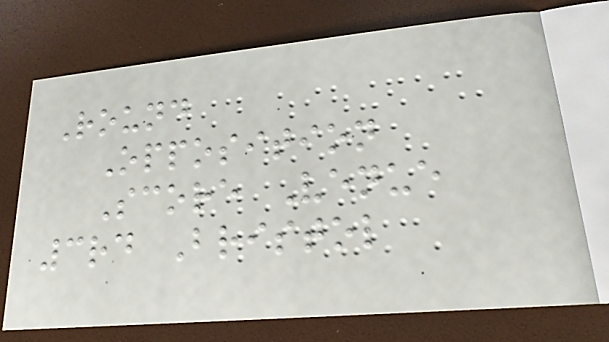Round
Opposition
Score Venue
3rd Bristol
